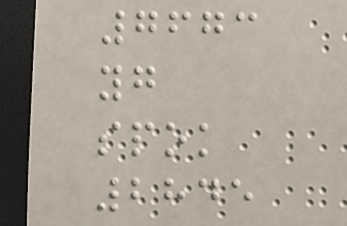7673
yg
spok
2845
